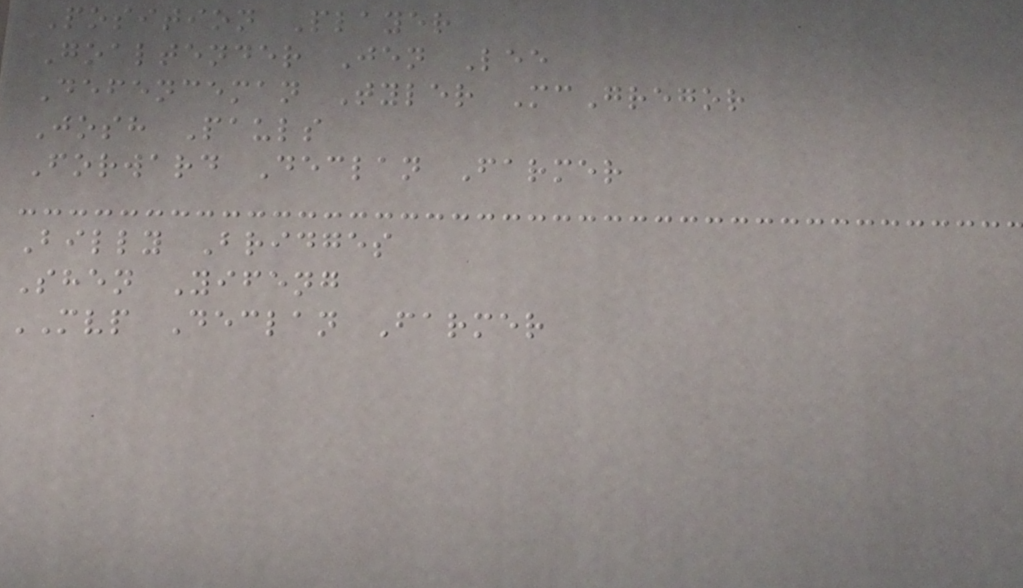Position Player
Goaltender Jen Lee
Defenceman Tyler McGregor
Josh Pauls
Forward Declan Farmer
Billy Bridges
Shen Yifeng
MVP Declan Farmer
